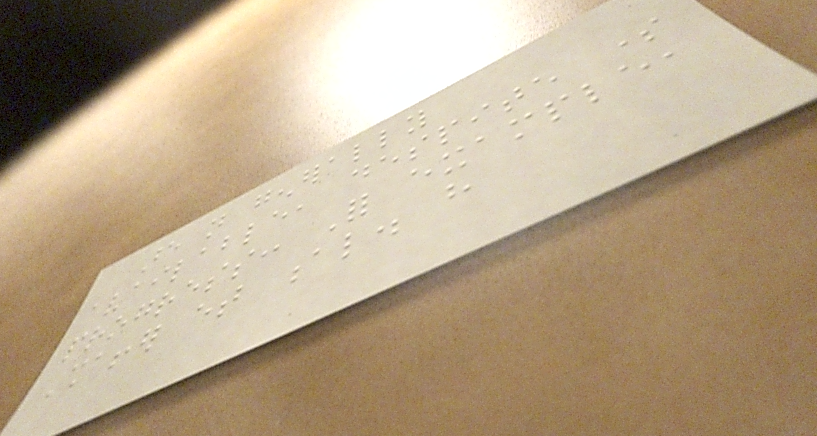are not generally
available, despite some
progress: For example,
Shaffer et al. have
